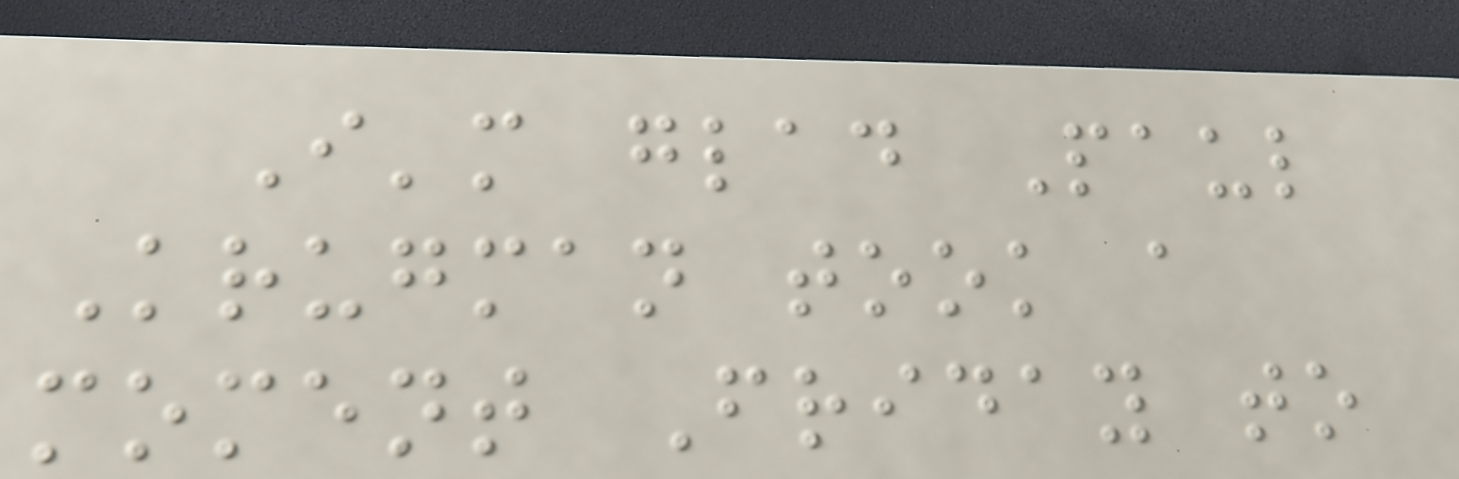I'm glad Paul
Krugman took a
moment Friday to
